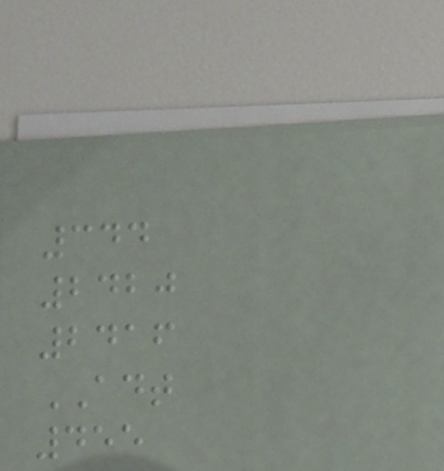344
2420
2416
ADT
455
